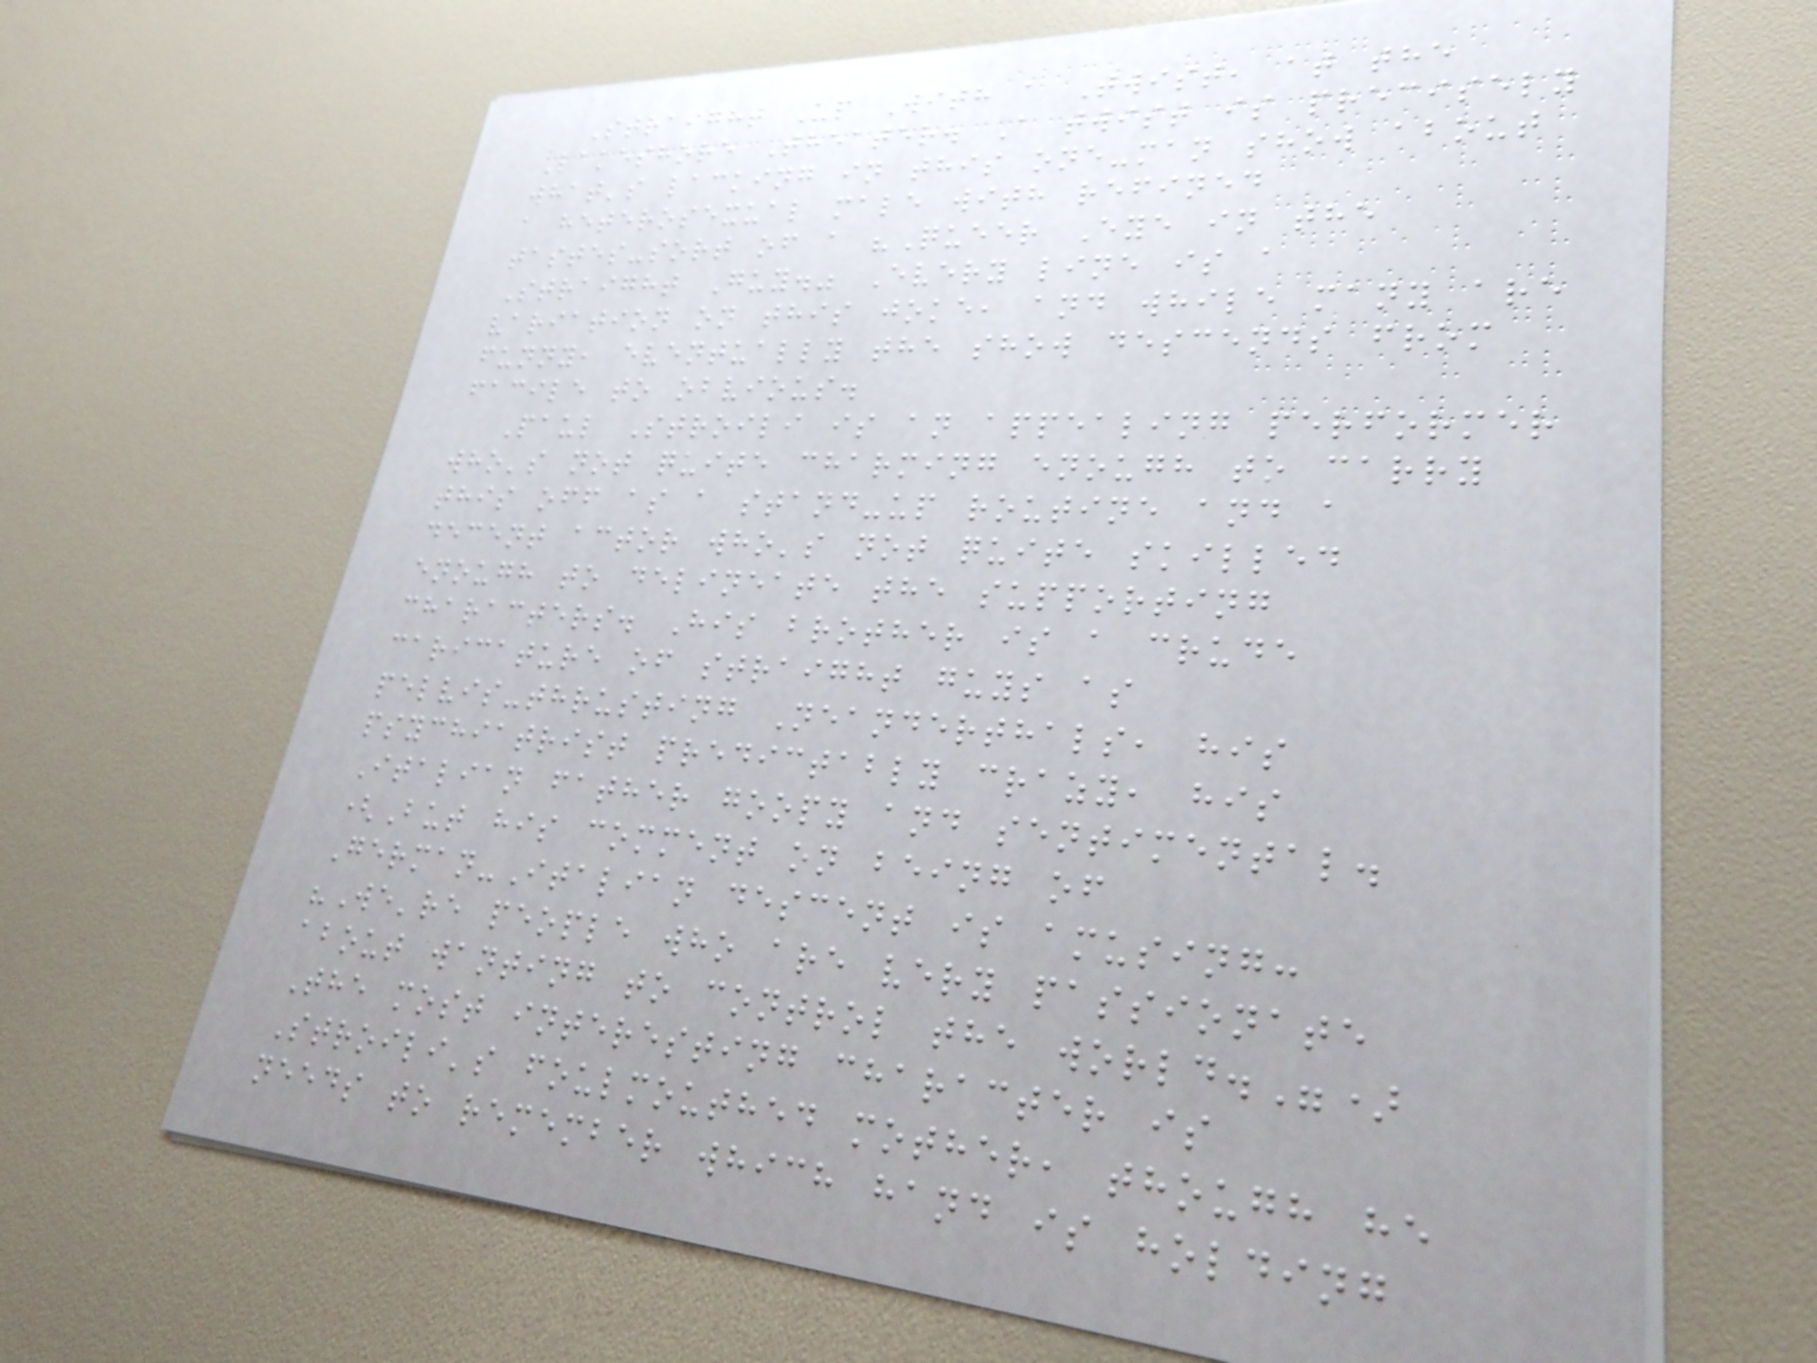Straight Up With a Twist, at the
Lakeshore Theater. A twist is precisely
what's lacking in this one-man show about
a heterosexual male with refined
tastes-sort of a "Queer Eye in the
Straight Guy." Every line is a
variation on this joke, and while many are
funny, eventually the show descends from
facile to obvious.
Paul Stroili is an appealing performer
who's not quite charming enough to carry
this off as a stand-up routine and a
decent actor who's not quite skilled
enough to delineate the supporting
characters. His brother is a crude
caricature of straight guys as
pelvis-thrusting Neanderthals, his
psychiatrist predictably crazy, his
Italian father goopy and sentimental.
(But his comment on being of
German-Italian descent is amusing:
"We're people who are very passionate
about wanting to control the world.")
The most interesting character is
Stroili's foulmouthed mother, though he
needs to remember which hand is holding
